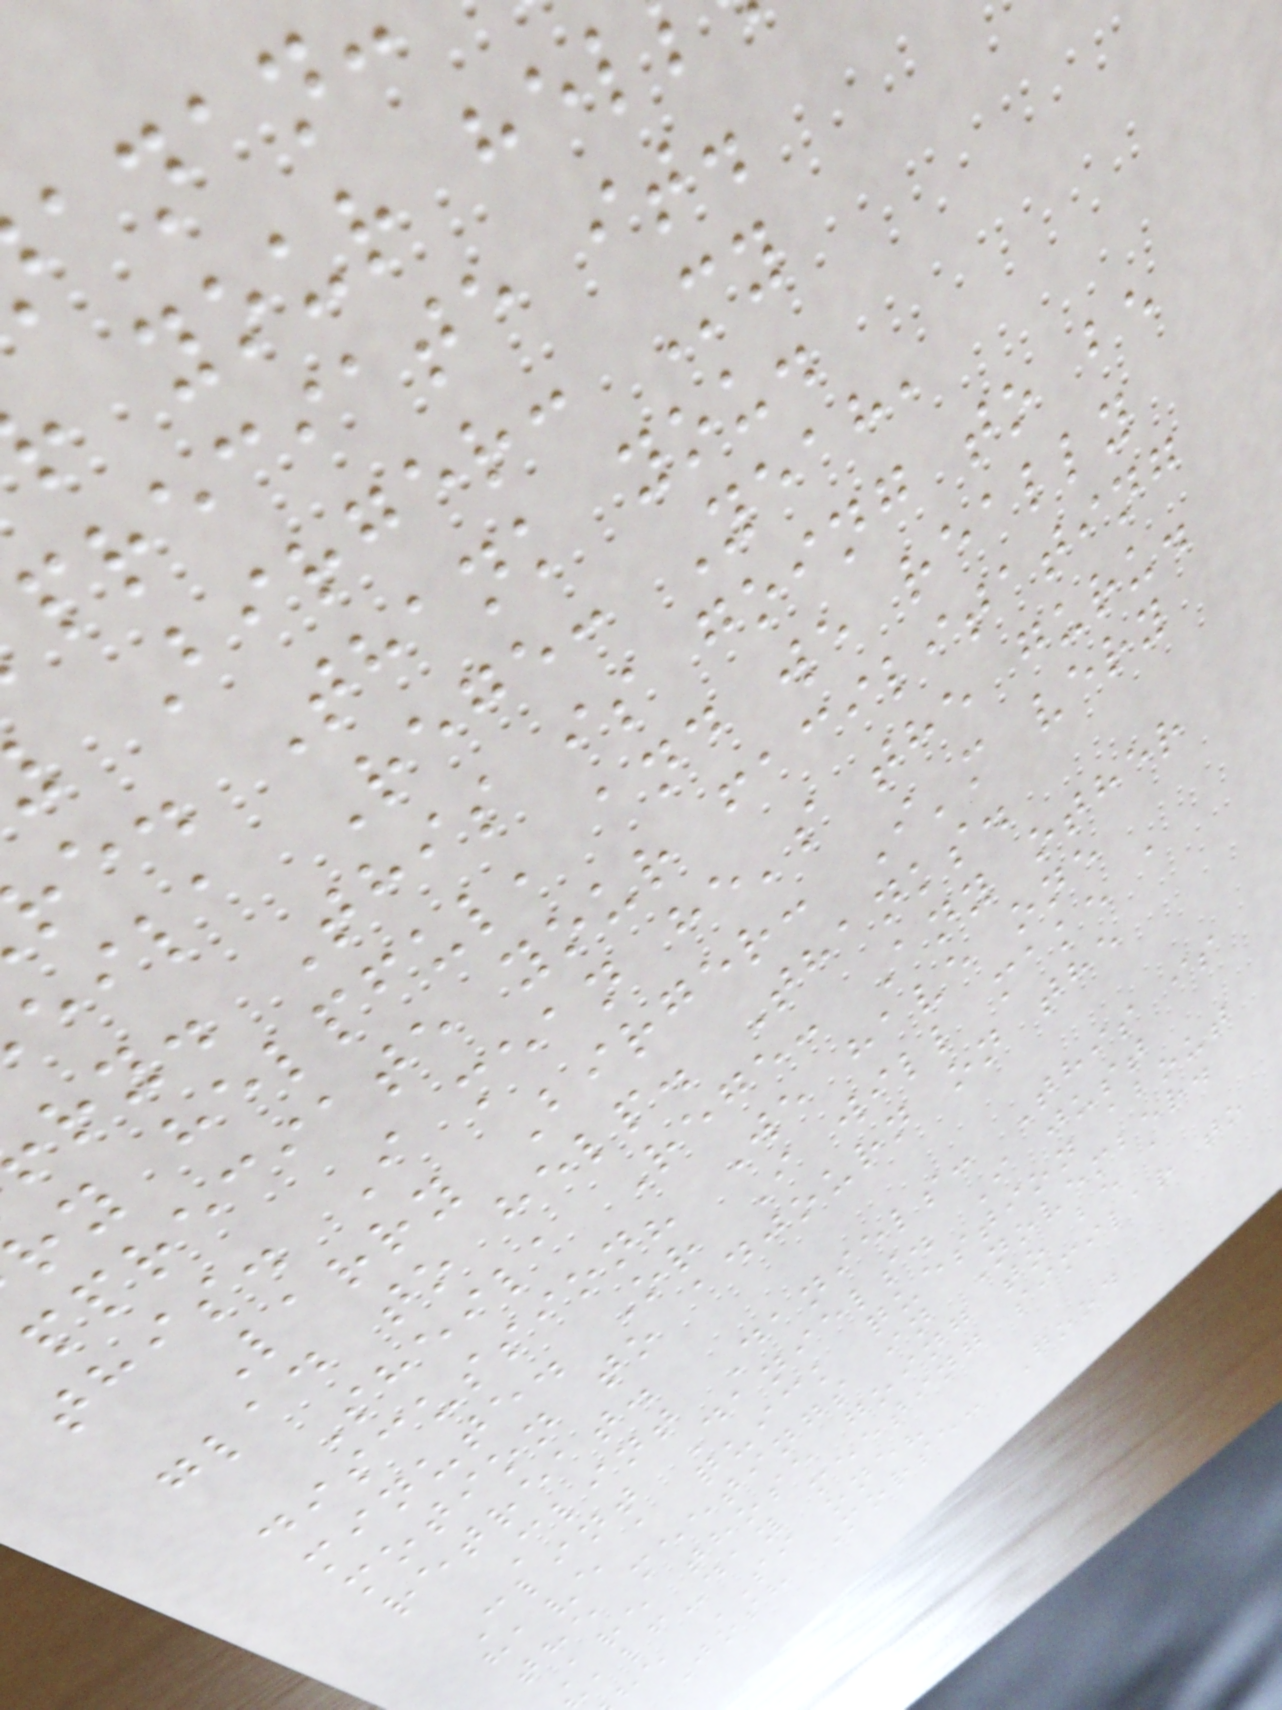your hel
preciate it.
Birger: My
e. Thank you.
eila Rege: Yeah,
ry. This is going to be
ry helpful, and we really
ppreciate your facilitating
this. I mean he's the guru.
Larry Birger: I'm very
glad to help. Thanks.
Sheila Rege: Any other
discussion? We have one
minute. Or I will make a
motion to adjourn on the
retreat.
Clint Daniels: This is
Clint Daniels. I just
have a quick question about
the meetings in November.
Are those going to be a
alf-day meeting similar to
he SI one?
Josh Morse: Good
